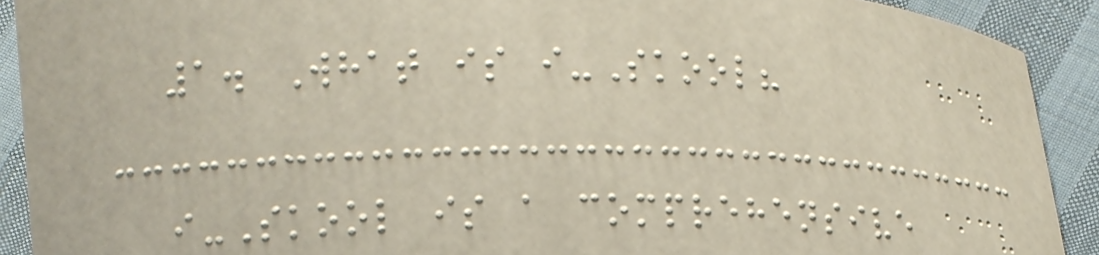1. What is i-Skool?
i-Skool is a comprehensive
